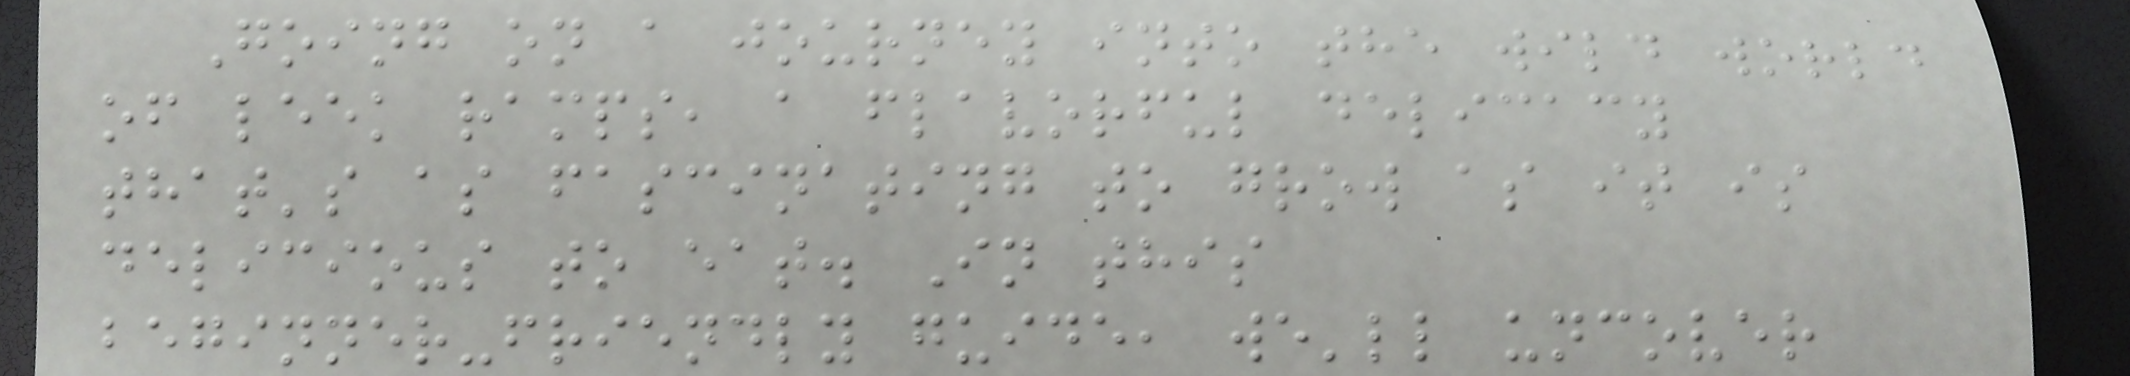Going on a journey into the wild world
of leek ramps, a flavorful delicacy
that's as fascinating to grow as it is
delicious to eat. In this
beginner-friendly guide, we'll uncover
